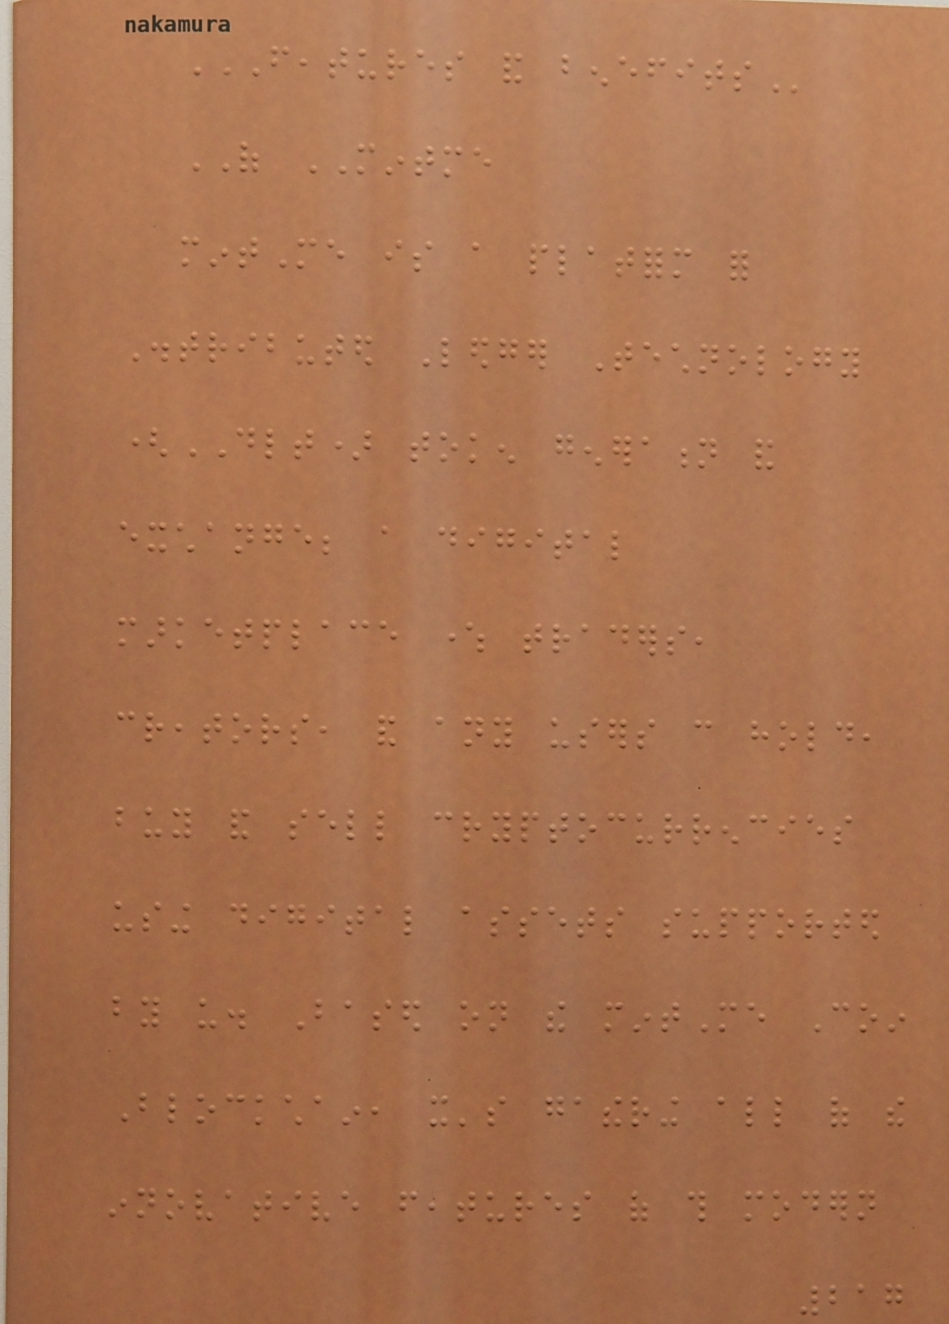FEATURES AND BENEFITS
OF MINTME
mintMe is a platform for
Distributed Ledger Technology
(DLT) token generation and
exchange; a digital
marketplace where traders,
creators, and any users can hold,
buy and sell cryptocurrencies
using digital assets supported
by us. Based on the mintMe Coin
Blockchain, it's gathering all of the
innovative features of this modern
217
